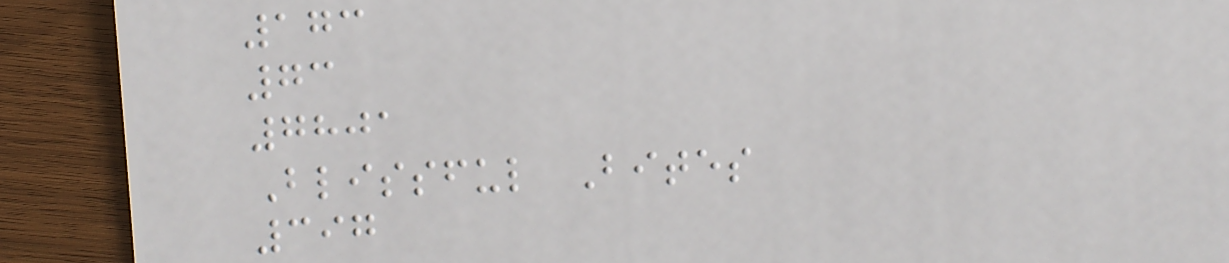173
73
7801
Blissful Bites
397
